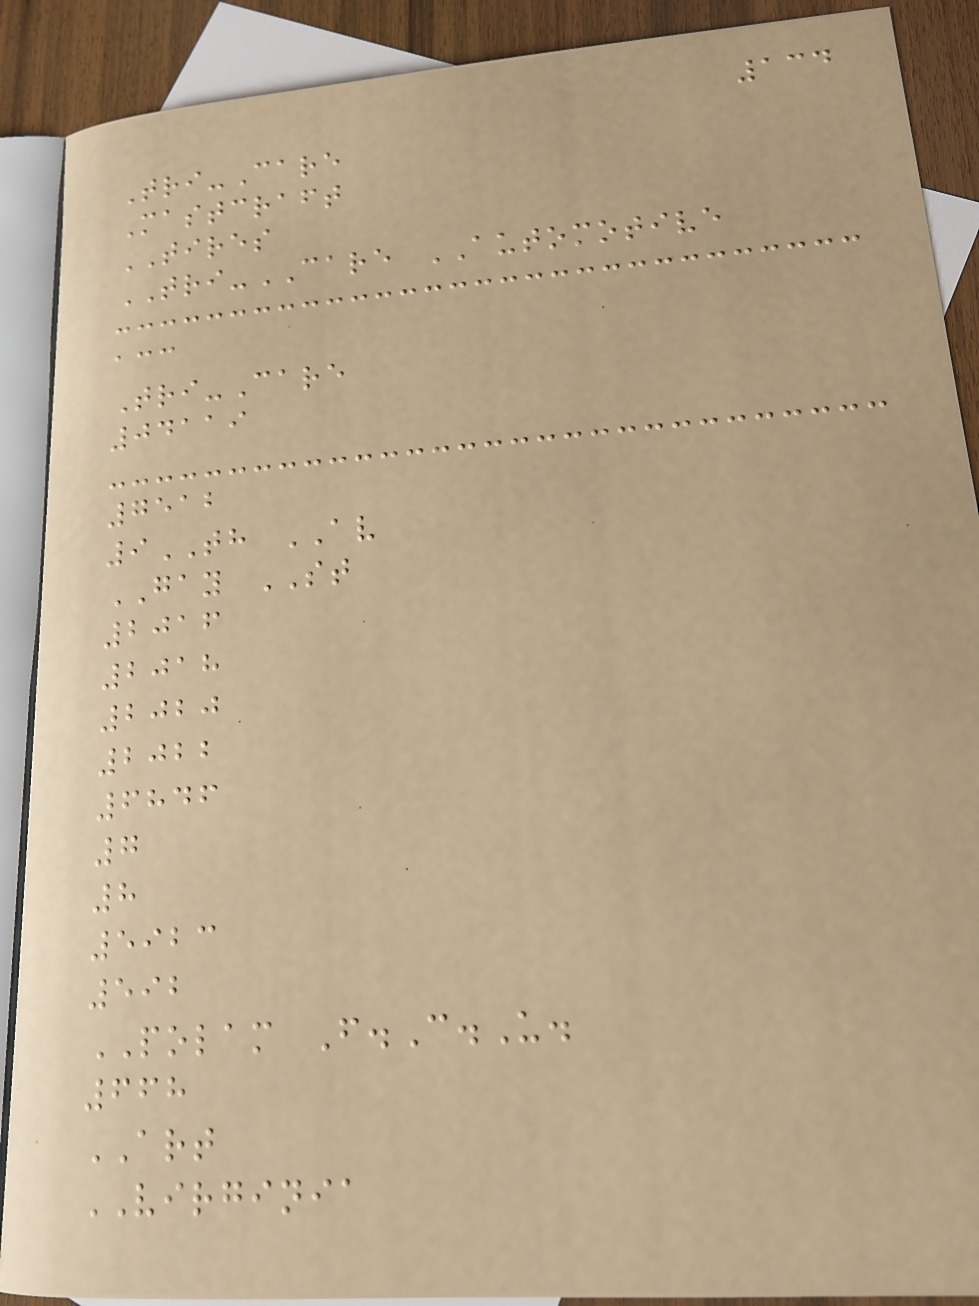134
Tri-Care
Mastcraft
TIRES
TRI-CARE AUTOMOTIVE
acc
Tri-Care
04119
7512
9TH AV
GAY ST
2016
2018
2020
2022
6846
7
8
5923
592
POLAM F.C.U.
668
ART
VIRGINIA
